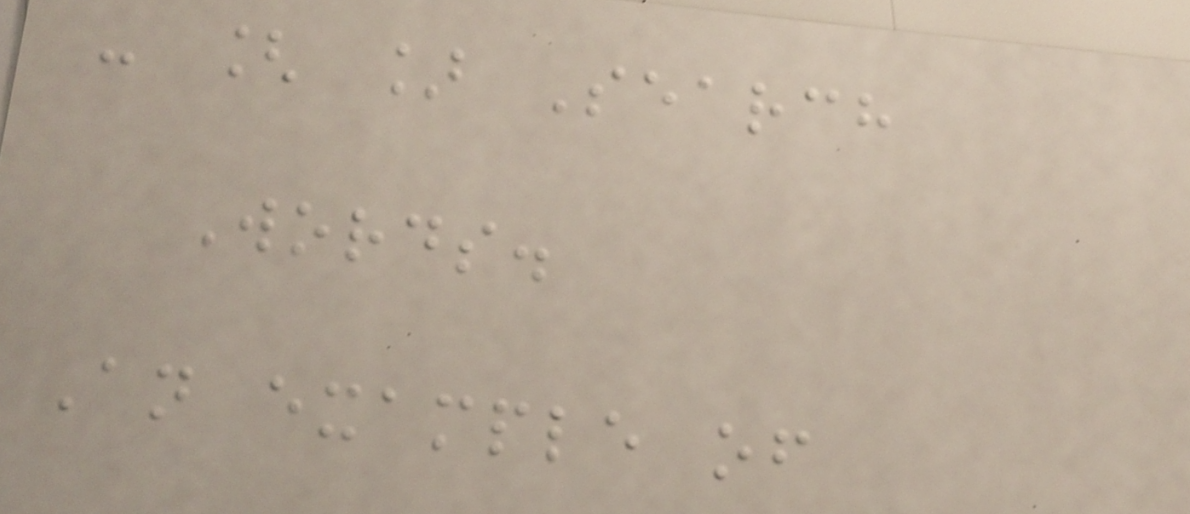- [ ] Search
Words.
An example of
